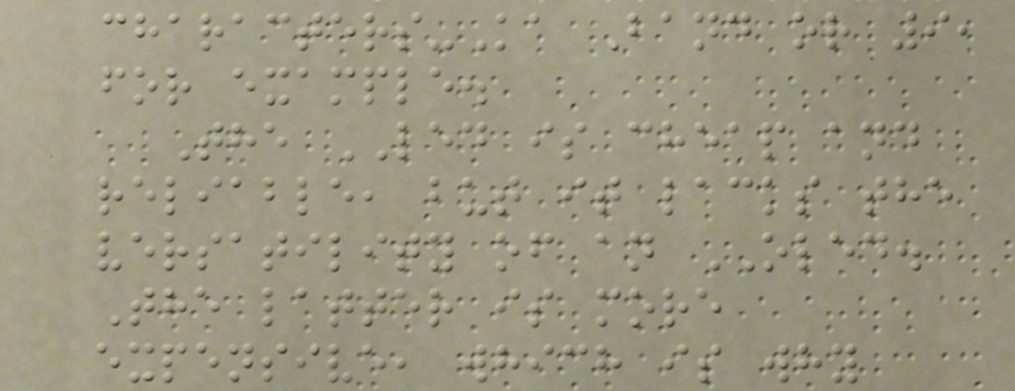characters-Ka Band or 9,
for example.
The LED is cheap and
reliable, but it lacks the
versatility of an OLED.
The latter is more
expensive, which is why
